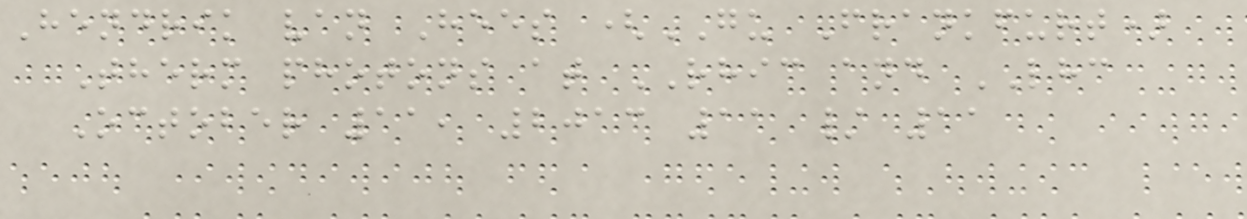Hendrik van Hees (GU Frankfurt)
Therm photons at RHIC and LHC
October 11, 2013 11 / 11
